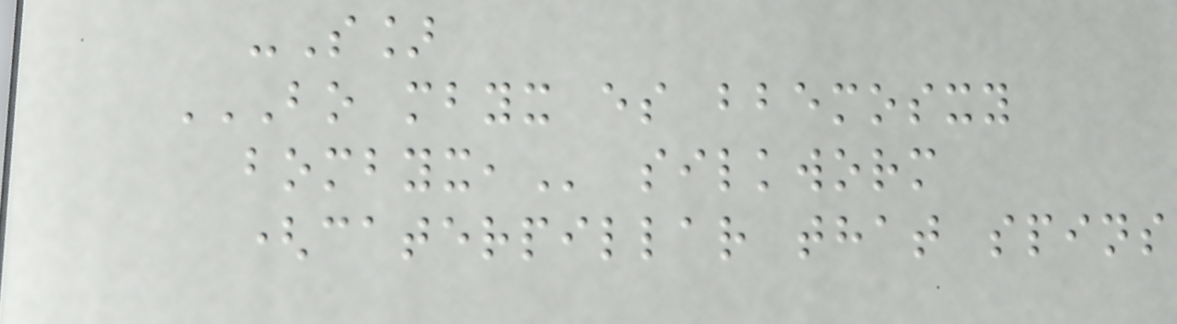-S]
BO MBYX ES BBEMOSXY
BOMBYX, silkworm
(caterpillar that spins
